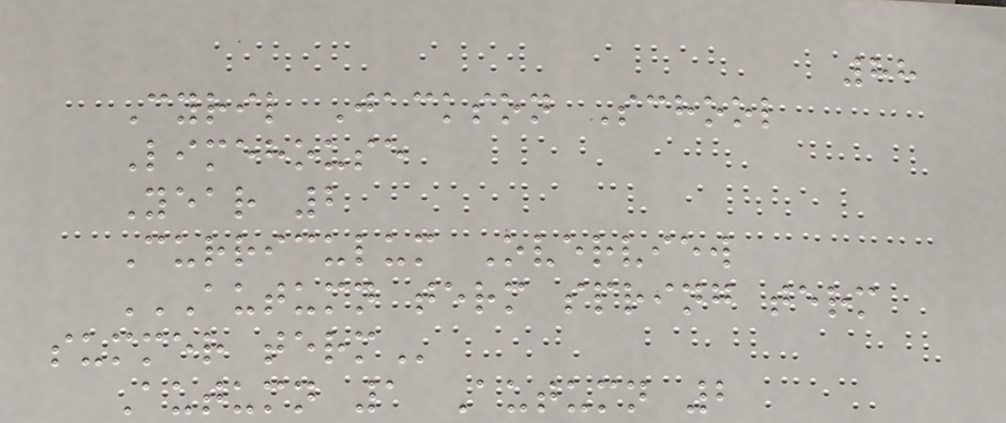88
Cyril Jackson School
Limehouse
Year 2
Curriculum Overview
AUTUMN TERM SPRING TERM
SUMMER TERM
Autumn 1 Autumn 2
